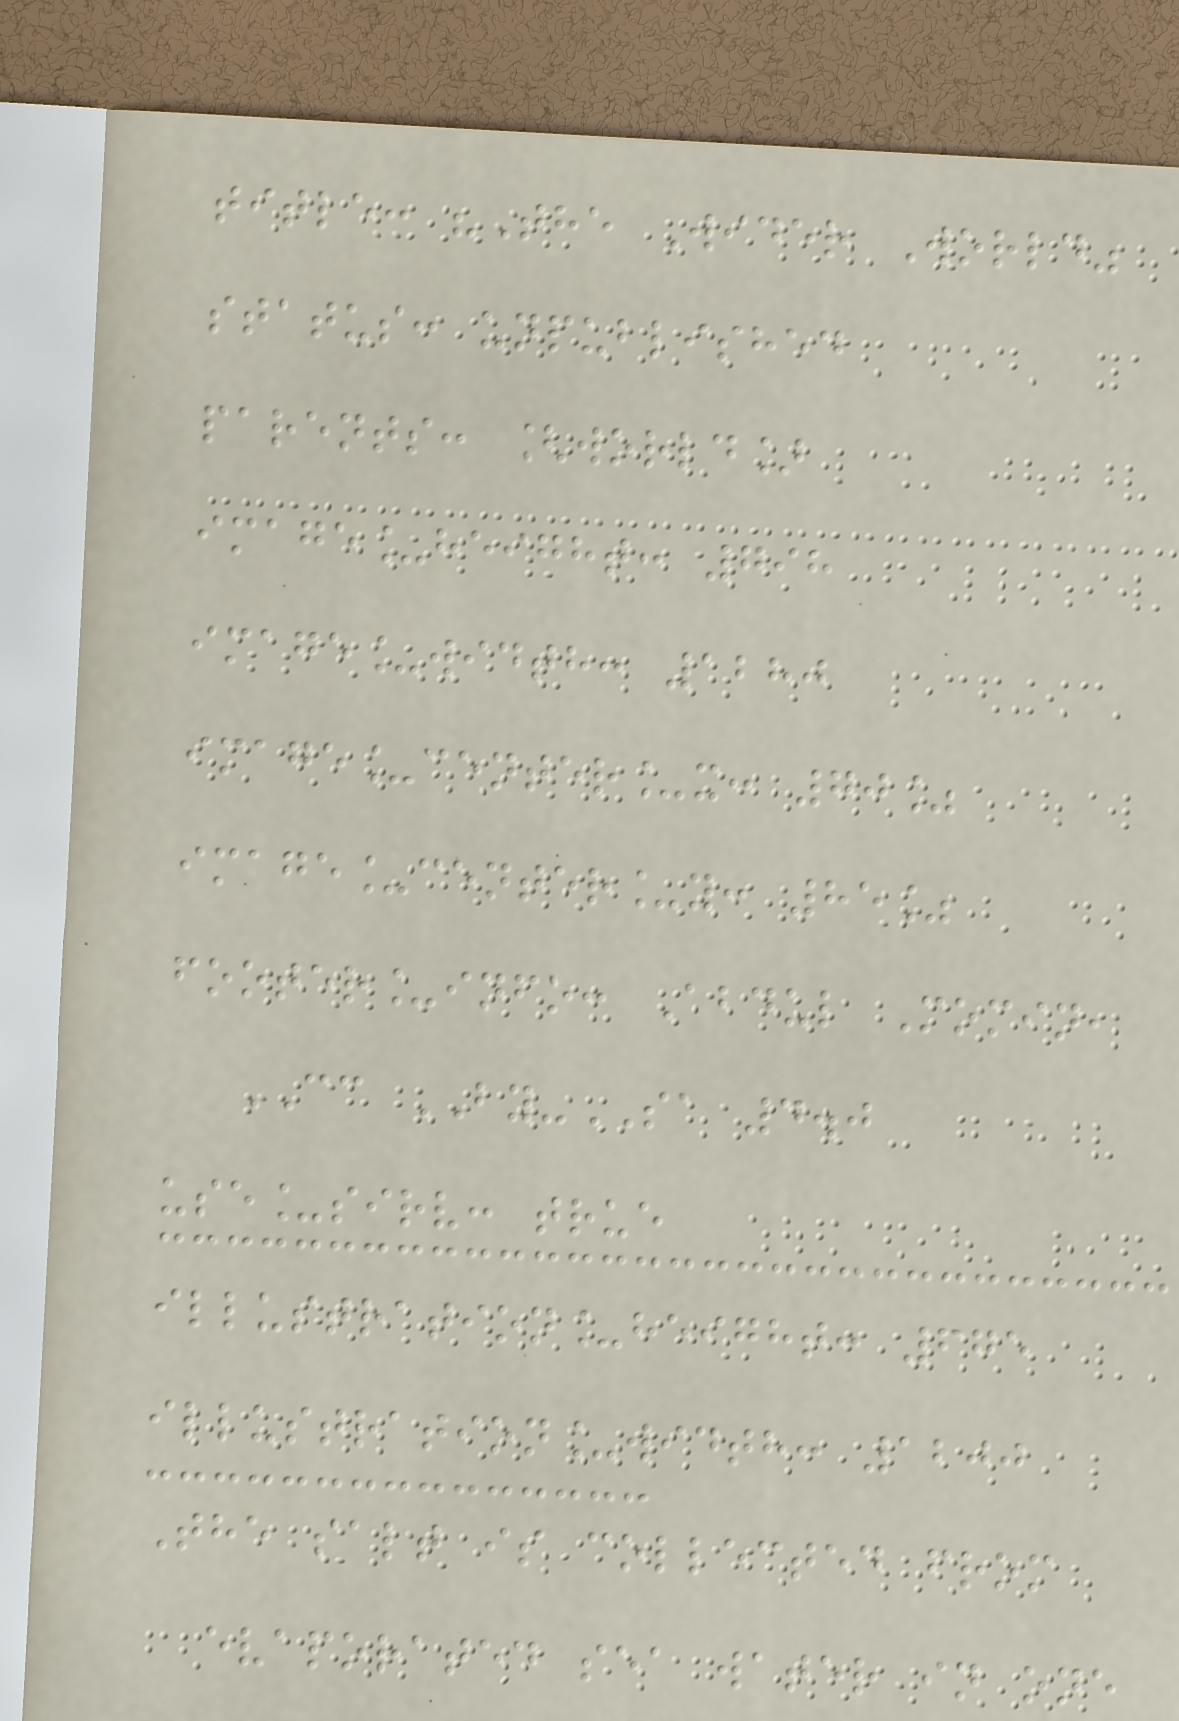title: "The Wider World"
status: unpublished
parents: [world]
image_height: 798
image_width: 1280
image_center_x: 70%
image_center_y: 85%
footer_info: Abdul Momin,
CC BY-SA 4.0
use_sirv: true
illustration_height: 675
illustration_width: 1200
The salt is collected from
evaporated sea water in one
